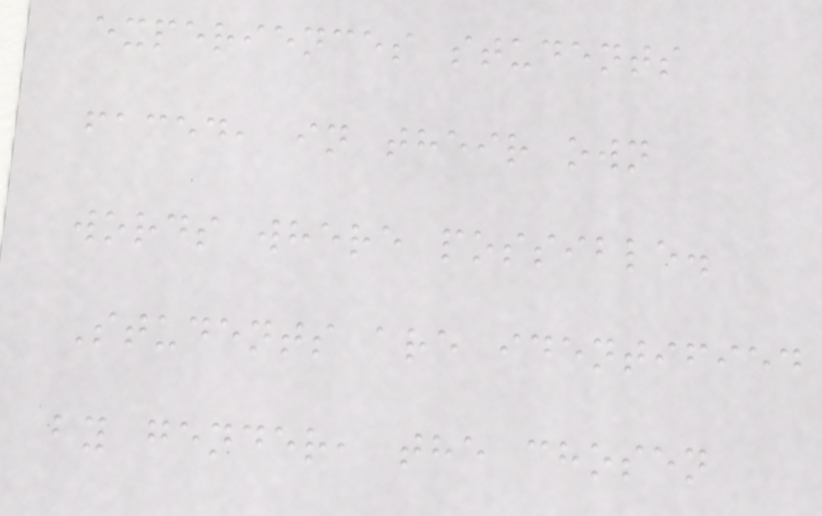experiences students
faced, in their own
words where possible.
Students are identified
by gender, the chosen
